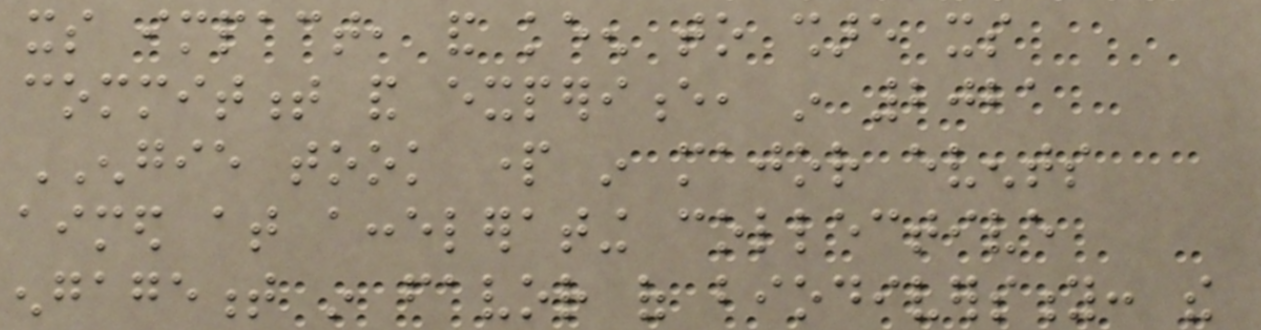its impact, and keen to share its
commitment and experience, in 2021
ENGIE took part in major events
aimed at accelerating collective
engagement in favor of biodiversity: the
